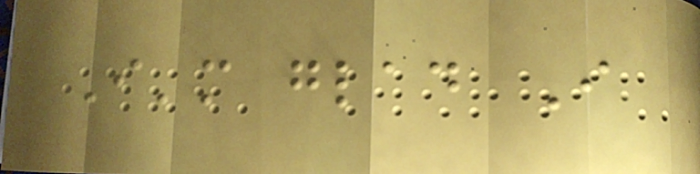I'm glad I
